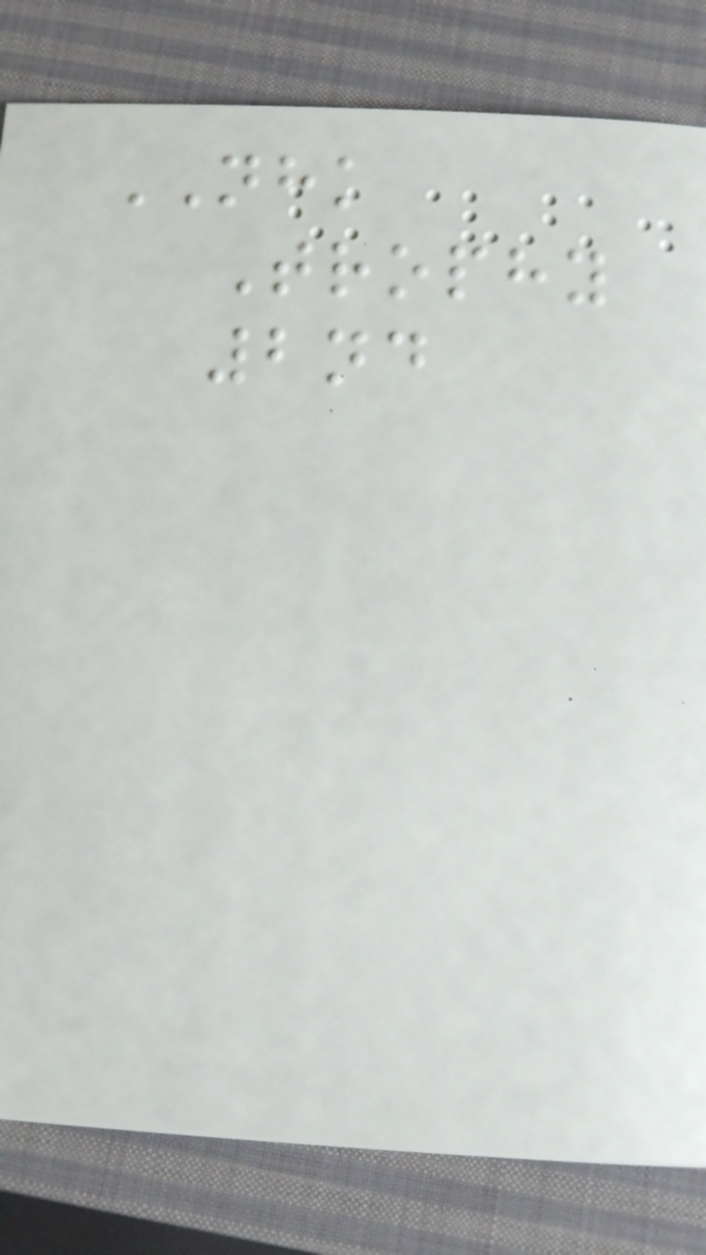NHK
Trophy
2nd
